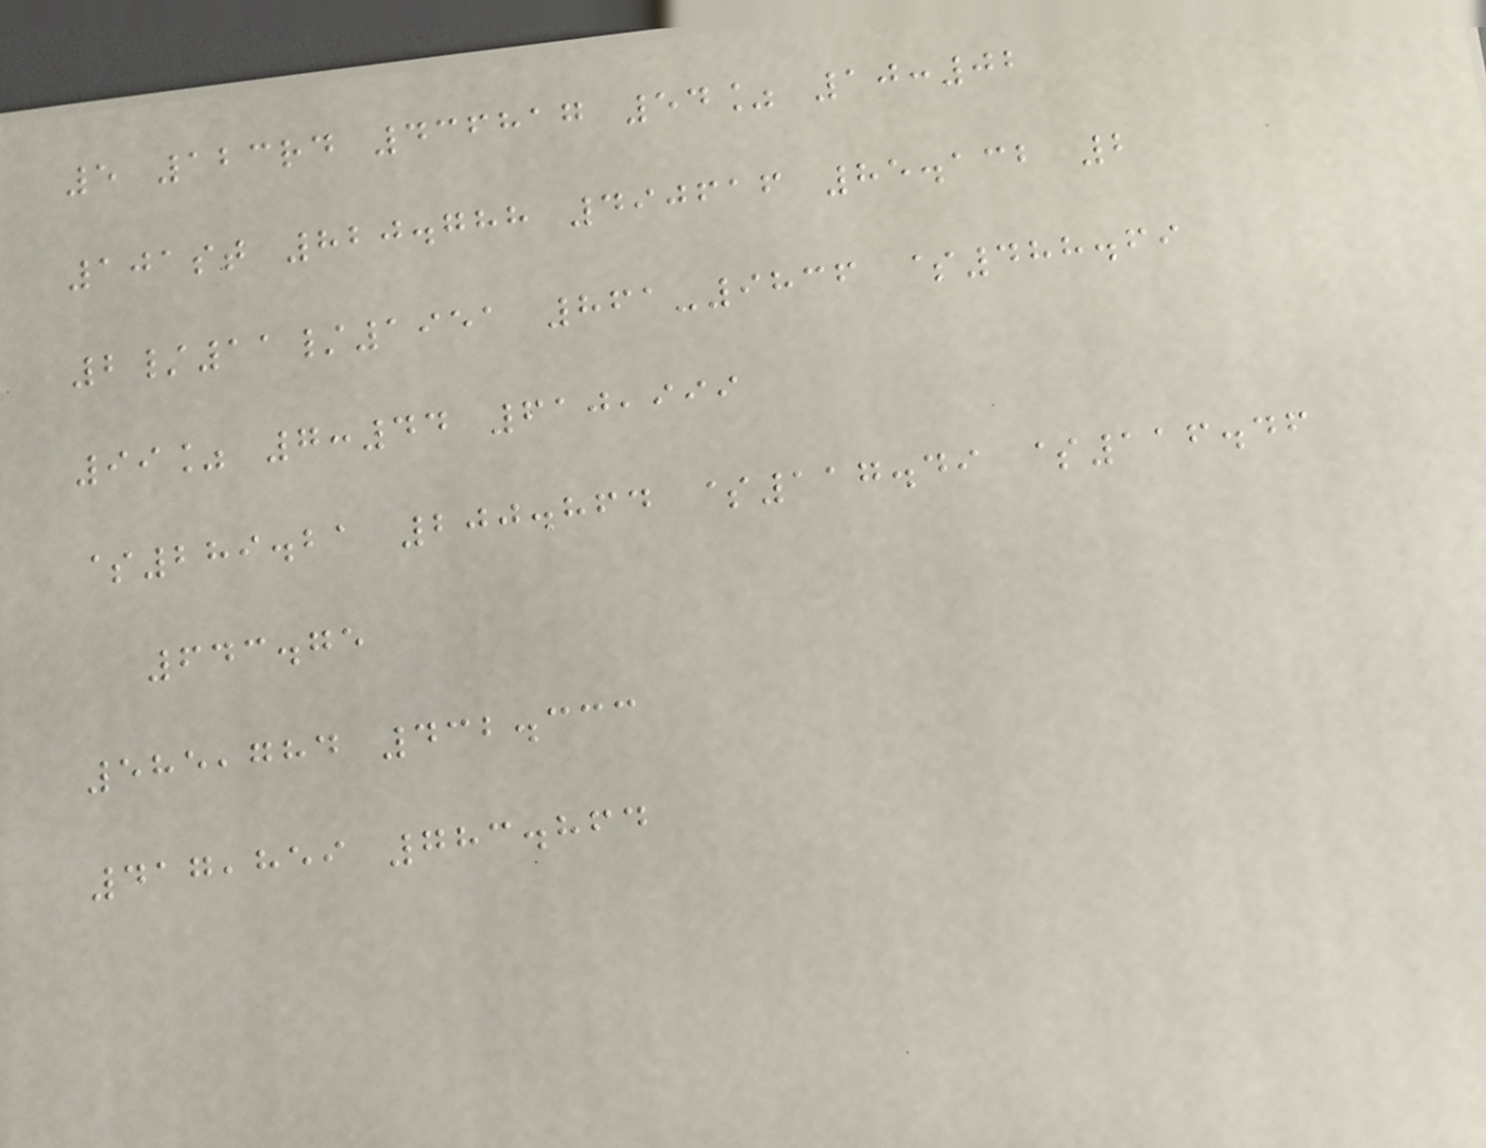5 123rd 436817 54% 10:02
101st 820.788 490616 85.132 2
2/11/1951 861-9836 $488.69
99% 7:44 610,999
$289.21 200.864 $117.49 $116.46
643.75
585,784 432.333
417,859 783.864
